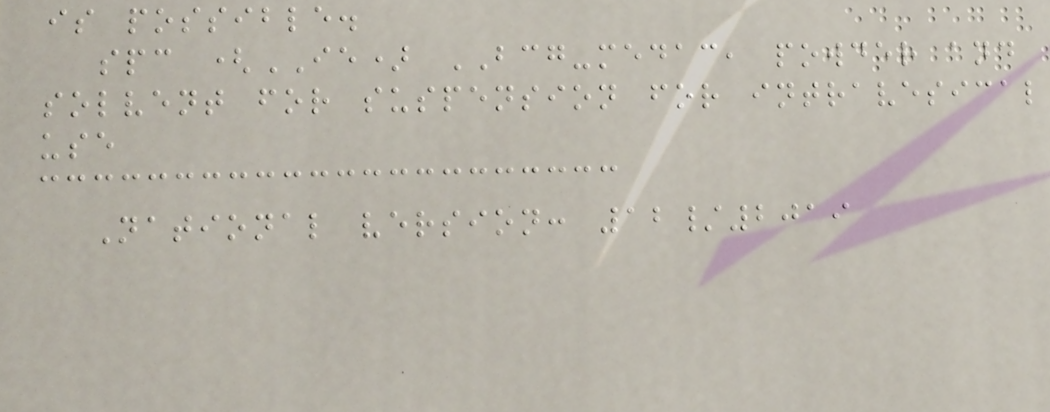is possible.
spc (IE) BCG-medac, powder and
solvent for suspension for intravesical
use
National version: 12/2019
